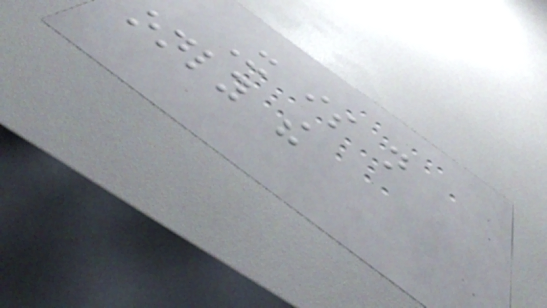It is not
only the
